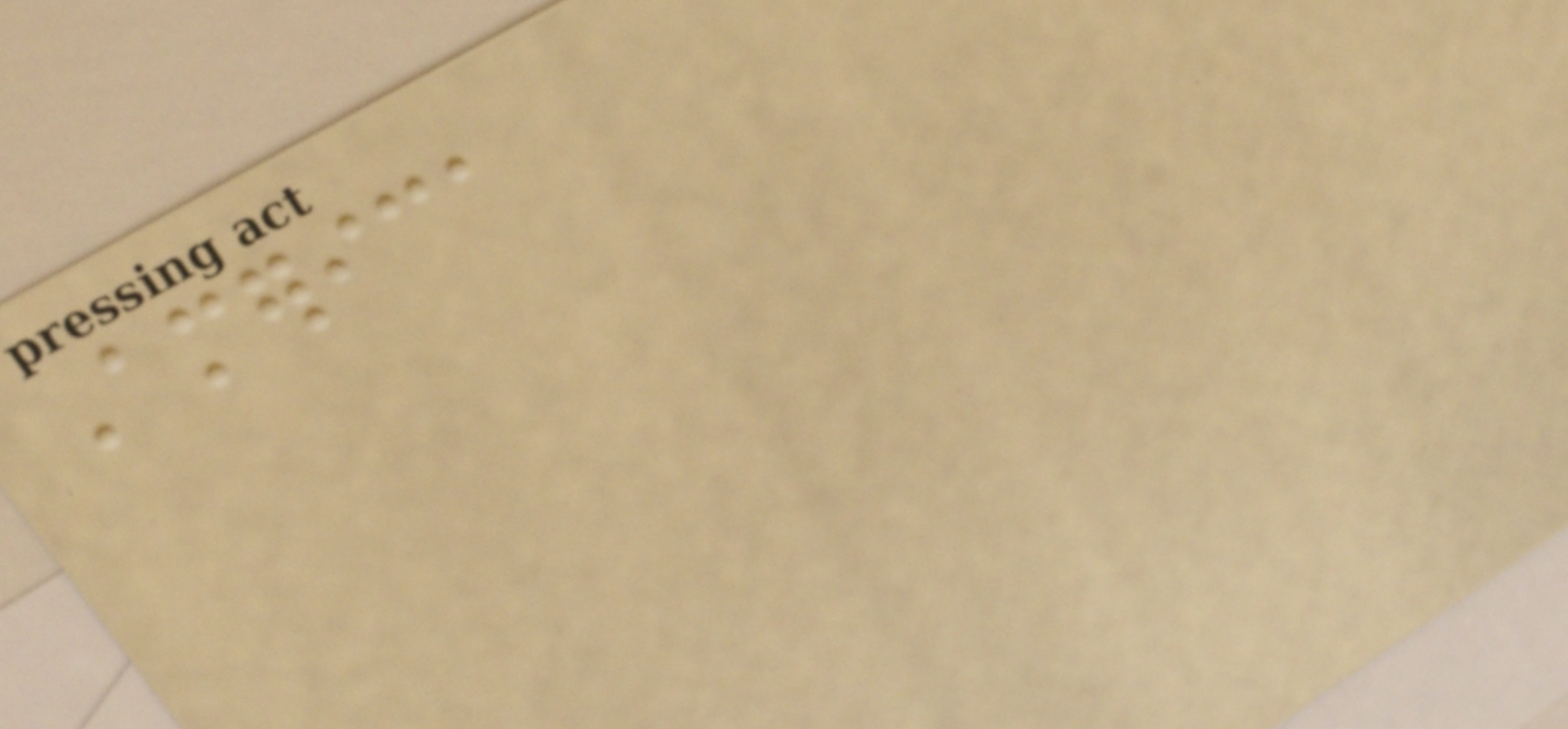America
